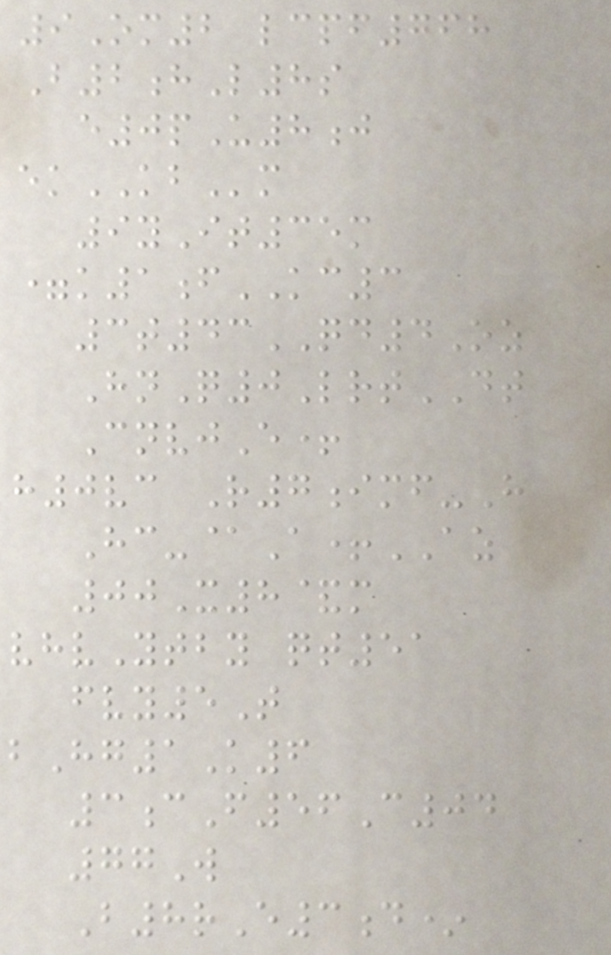9Om2 lcpf768
B2hL8s
e0pU8j
ekKBm
9yIt35m
=k1fKC3
3t43QD4Oz
HnQ0LrtDT
CnvjE+
h0vc R7imf-H
Hc-@A+AZ
00X8&m
vhvYtby qt51
fvy5T
bHg1K6
3cF56C04
77W
B8rE3d*
